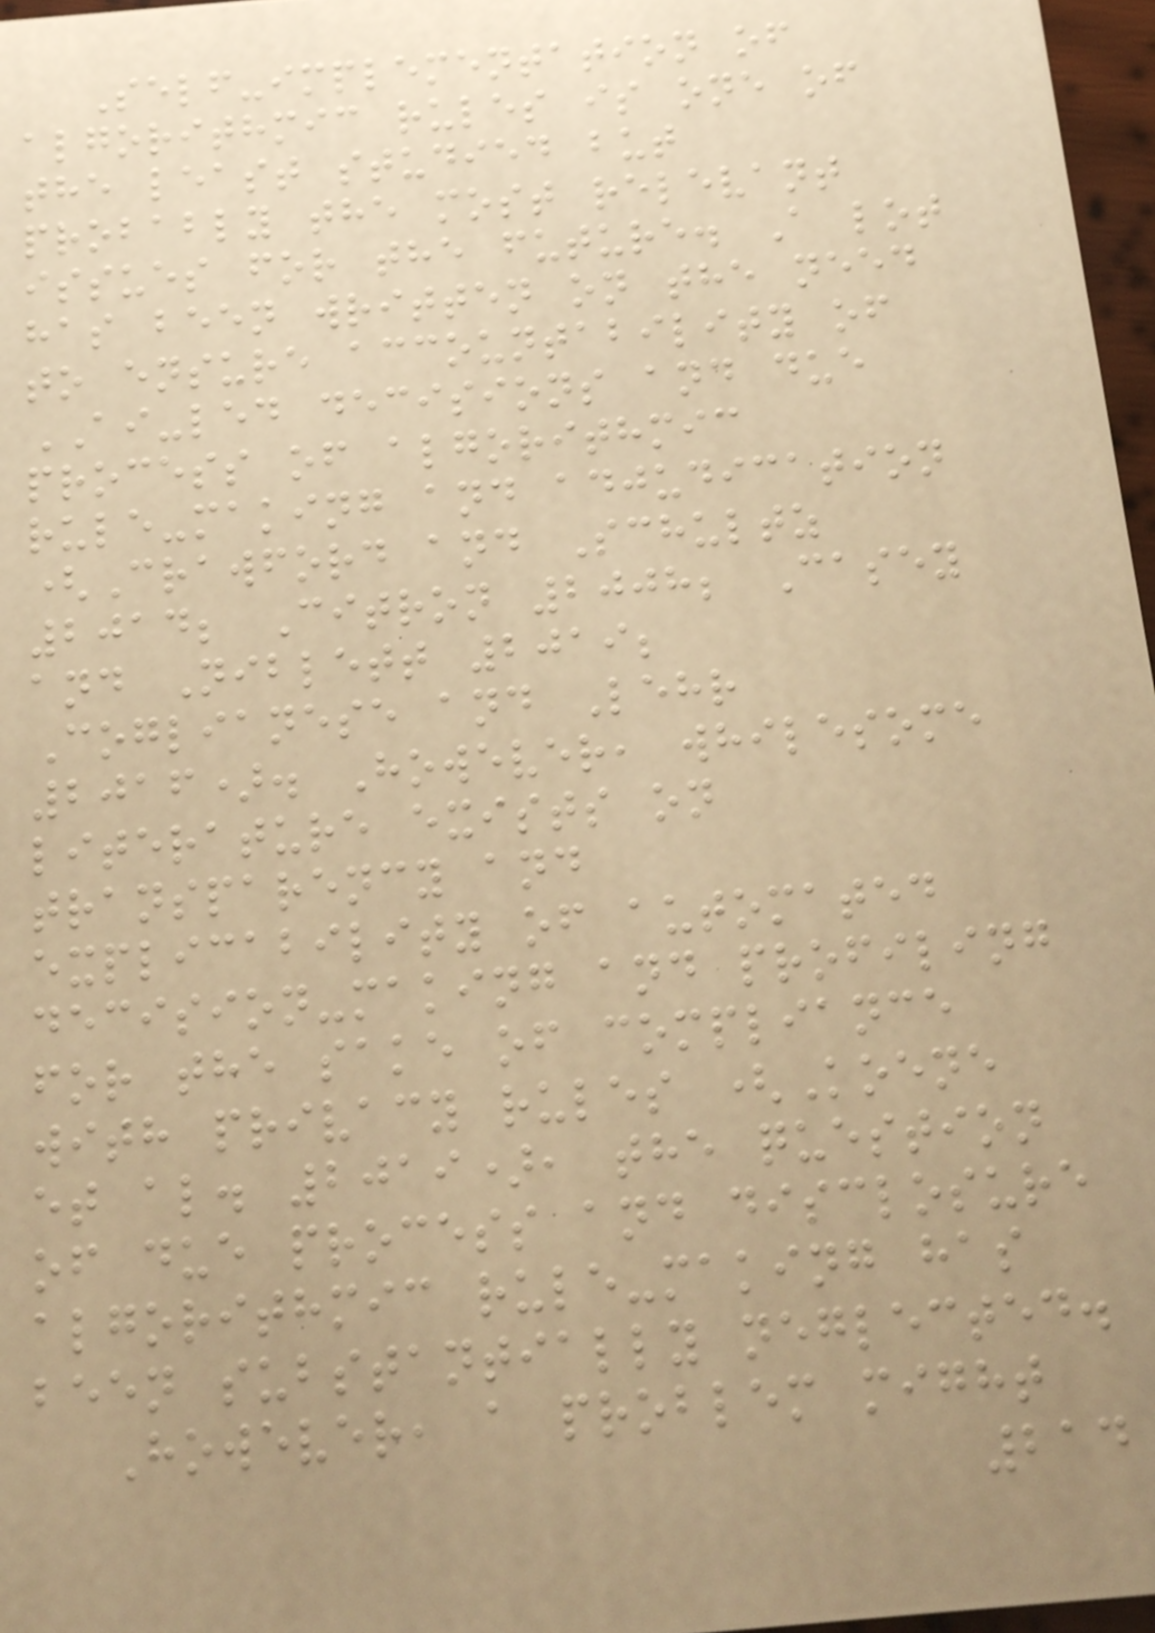Self-implementation of
algorithmic rules is one of
the least studied but
probably the most relevant
issues for the future. A lot
has been written on the need
to ensure accountability of
AI-led decisions and due
process of algorithmic
rule-making and adjudication
(Crawford and Schultz
2014; Citron 2008; Casey
and Niblett 2019;
Coglianese and Lehr
2016). However, whilesome
literature exists on
transparency and
explicability of automated
decision-making and profiling
for the sake of compliance
with privacy rules (Koene
et al. 2019), the question
of due process and disclosure
algorithmic rule-making has
been substantially neglected.
However, a problem might
214
